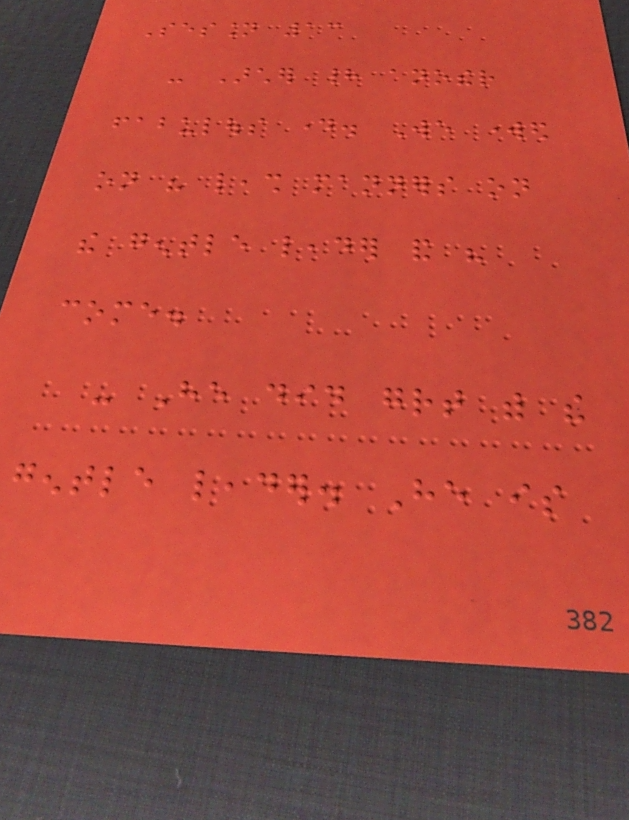Session 13
- Archer had another
fabulous day. We worked
on his leash manners on
the gentle leader and his
come.
- He did great with the
gentle leader. He is
